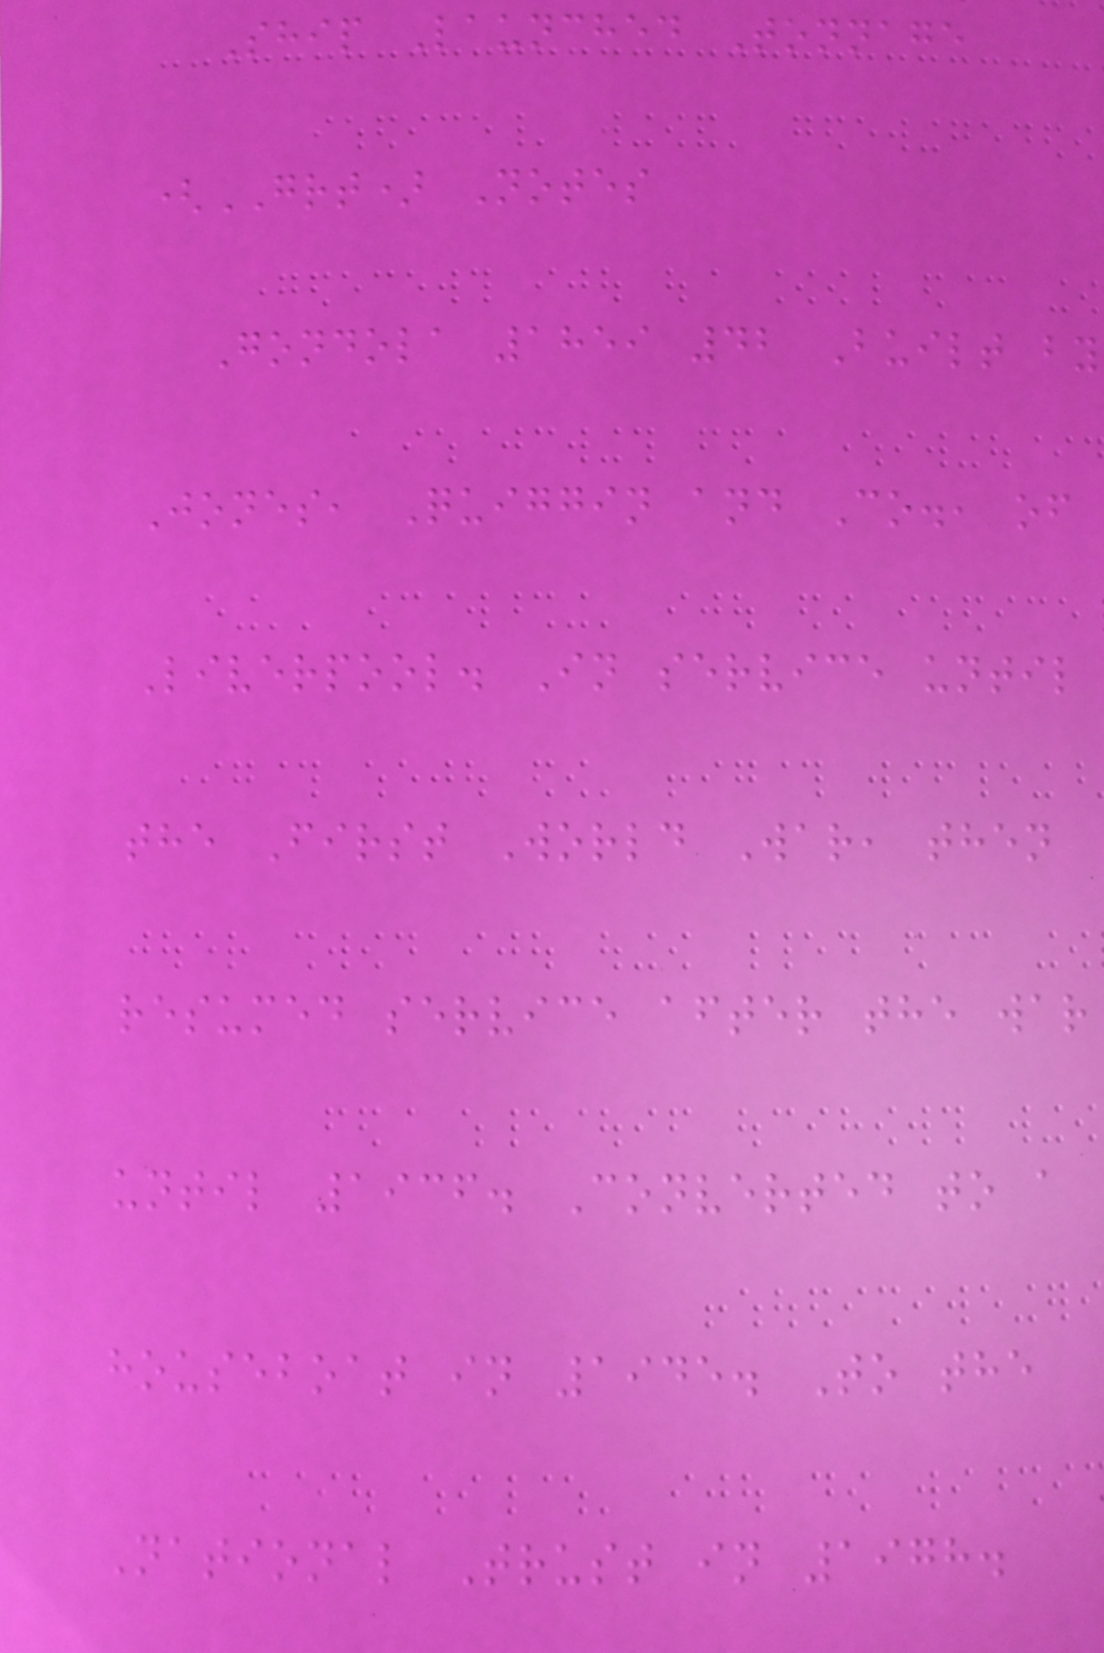Ship Launched Tonnage
(GRT) Notes
Gondola 1859 42 Built by
Jones, Quiggin and Co., of
Liverpool. In service until
the First World War, then
resumed service after the war
until 1936. Converted to a
houseboat in 1945. To the
National Trust in 1978.
